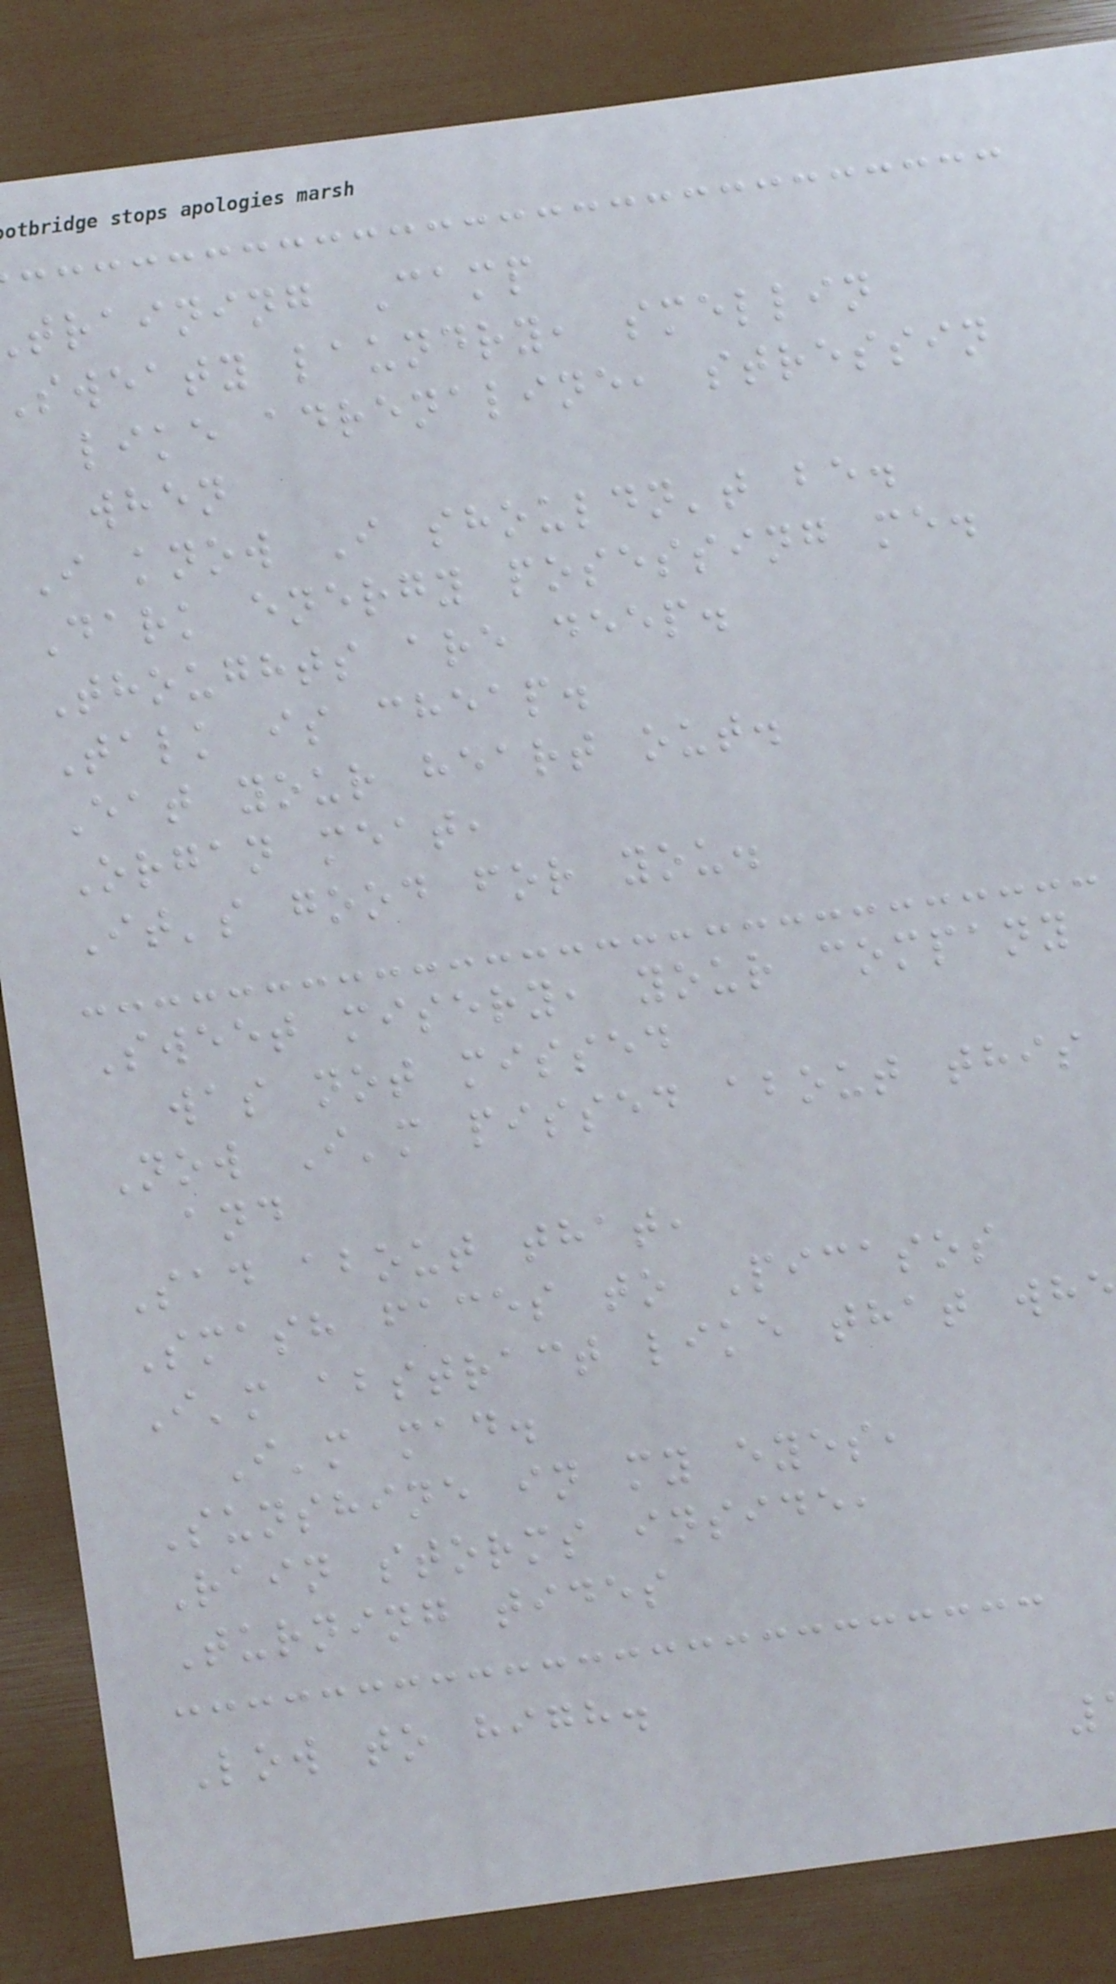training Camp
sweaty laundry, smellin
like adrenaline, stressin
when
I know I shouldn't be.
Dark energy posessing me.
Thoughts are deep.
Talk is cheap.
Eat your heart out.
Organ meat,
It's good for you.
Sweet misery, your company
was not missed
Now I'm pissed about this
and
Sad about that,
Smash faces to Picasos
I'm abstract like that whe
I'm mad.
Sunshine in my eyes,
Rain storms inside,
Turning tides
Low to high.
